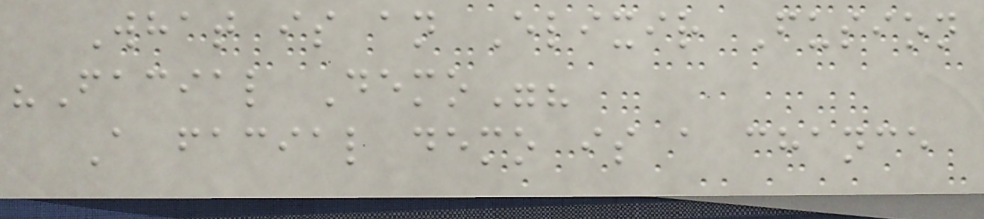What is an Elixir Fusion
"Facial Demo"?
A facial demo is a chance
